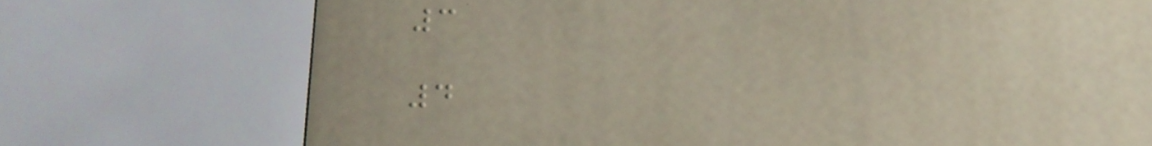3
4
